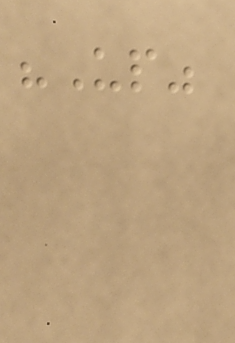"Up"
